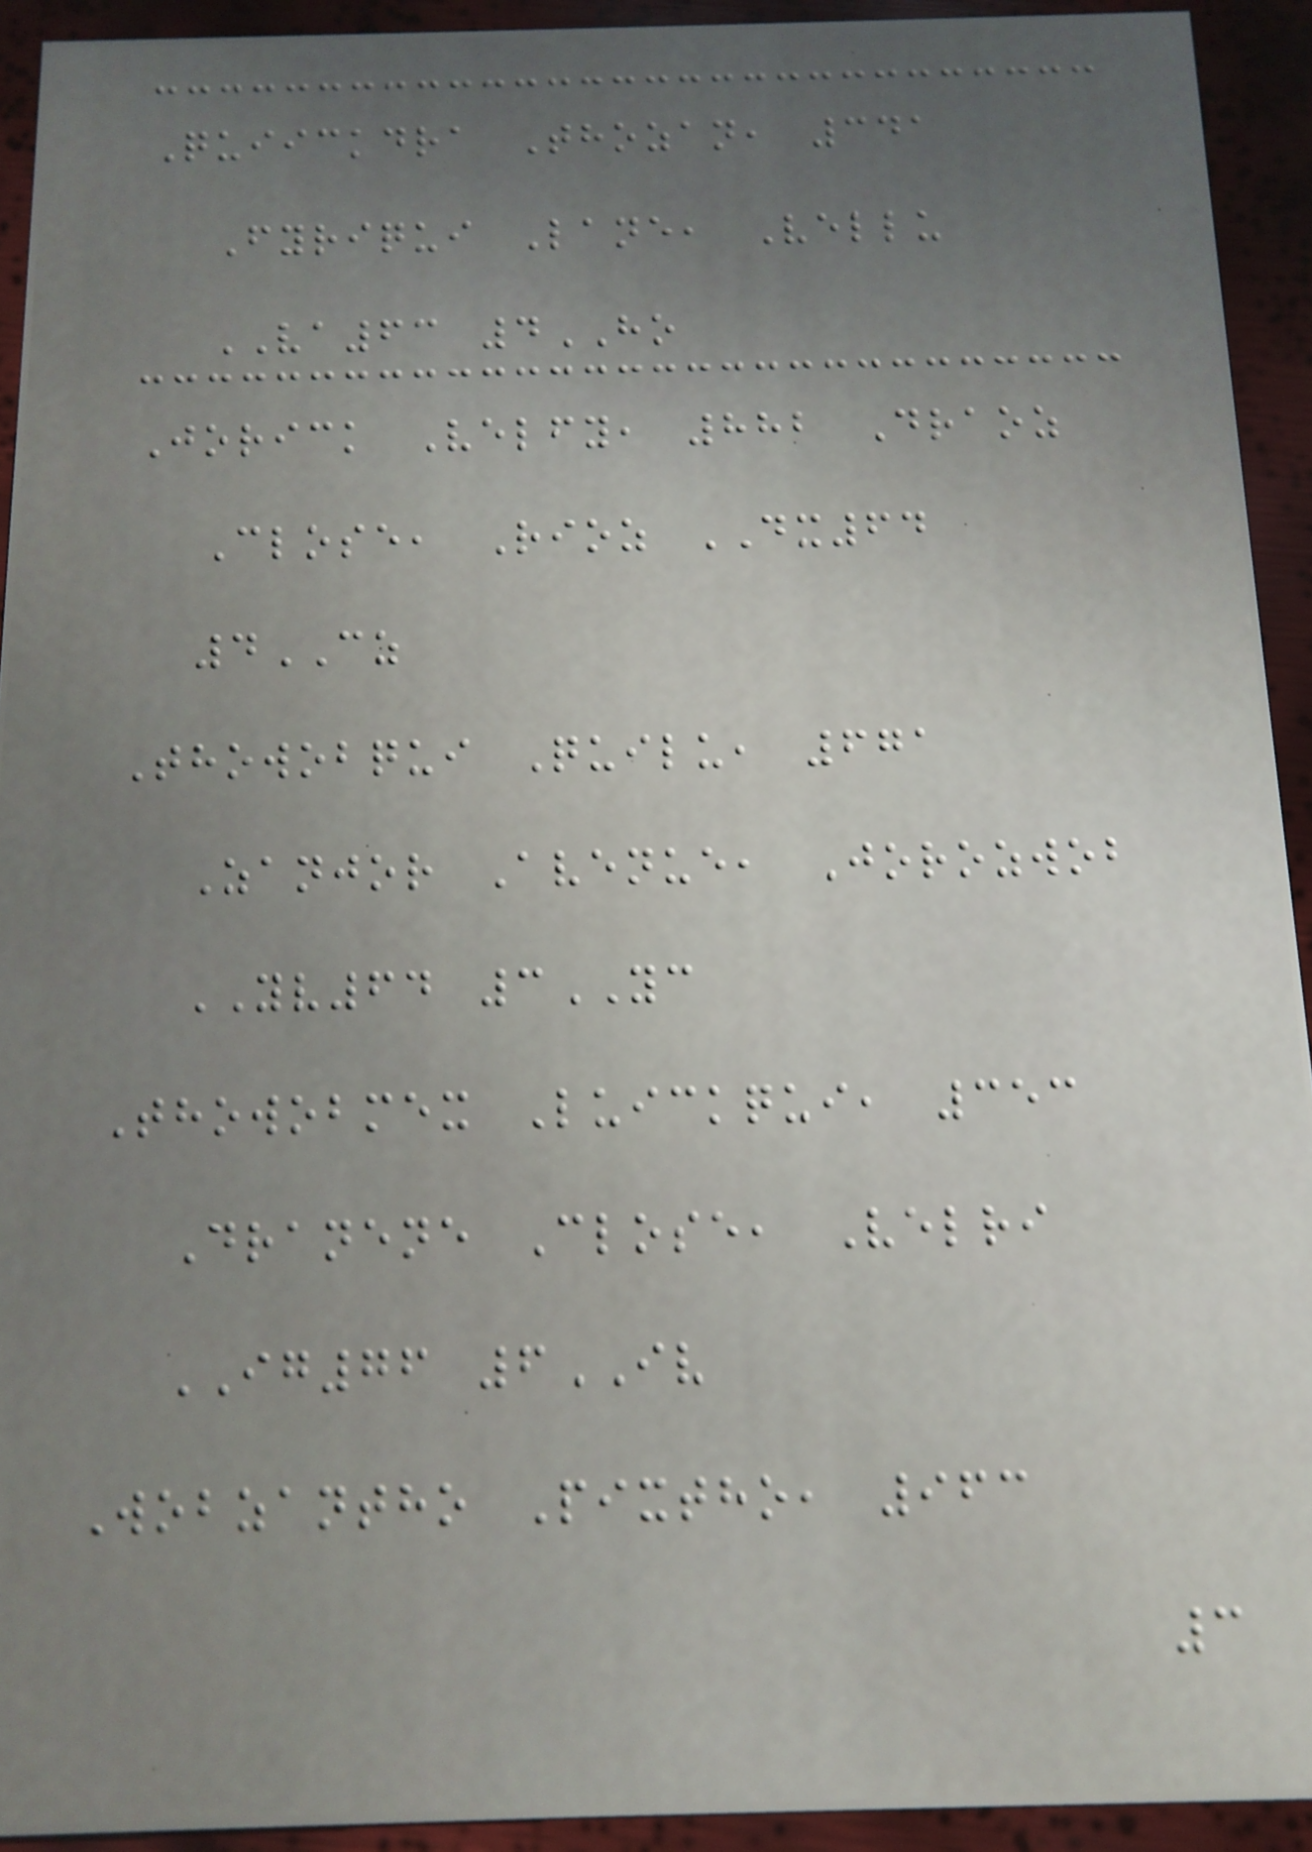Quiickdra Thozan, 341
Fyriqui Lane, Vellu
VA63 4HO
Jorick Velfy, 882 Draoz
Close, Rioz DX64
4CZ
Thowobqui Quilu, 671
Zanjor Avenue, Jorozwob
YV64 3YC
Thowobmex Luickqui, 353
Dranene Close, Velri
IG76 6IV
Wobzantho Pixtho, 963
3
